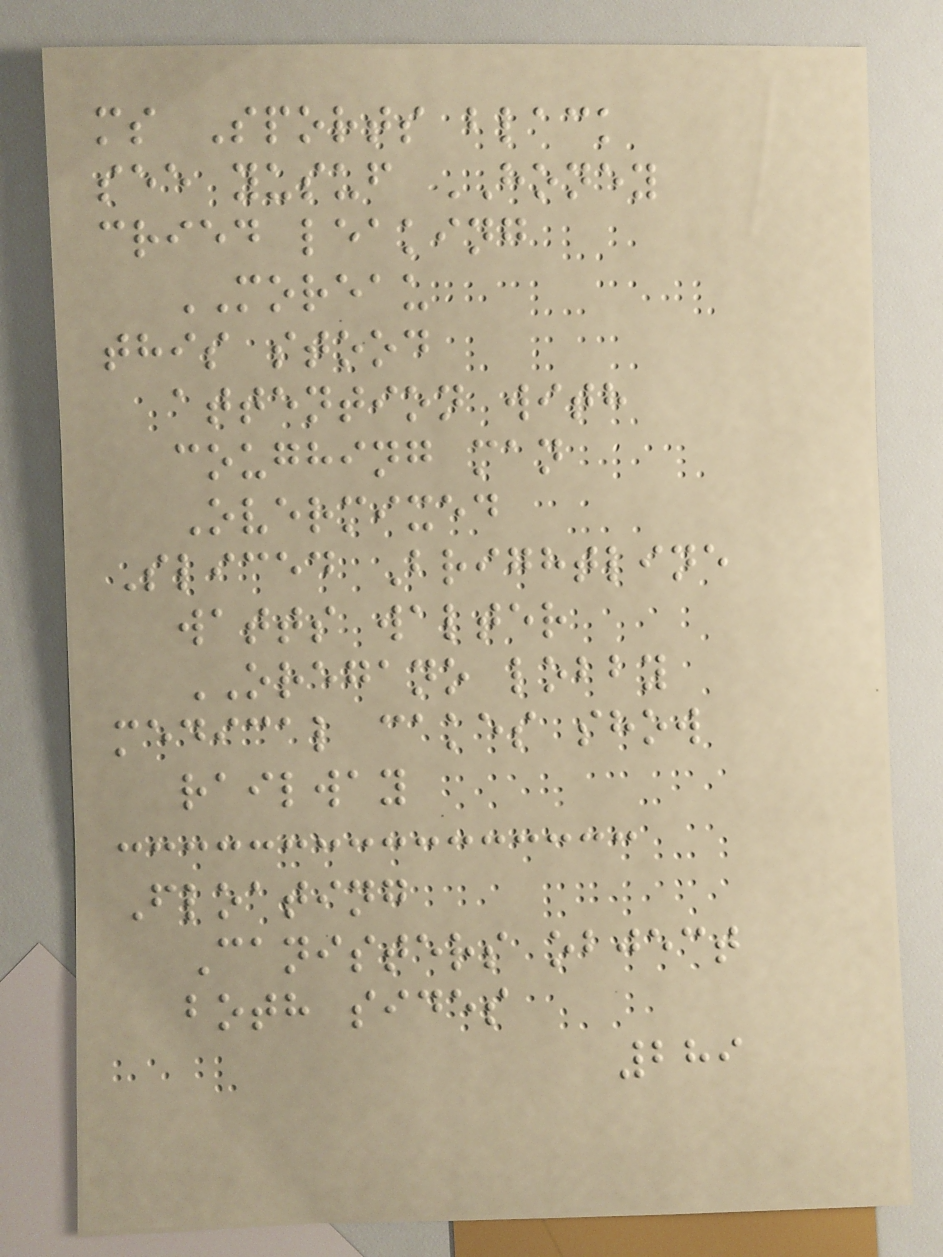ms Sports black
see yusuf HONEY
cried leaking
MOREAU
this stood
attention with
coughing man
Overmixed
Sliced Brightline
watts walter
OREGANO lobby
medical cakes show
railway
Floating
Canisters object
both sides
289
